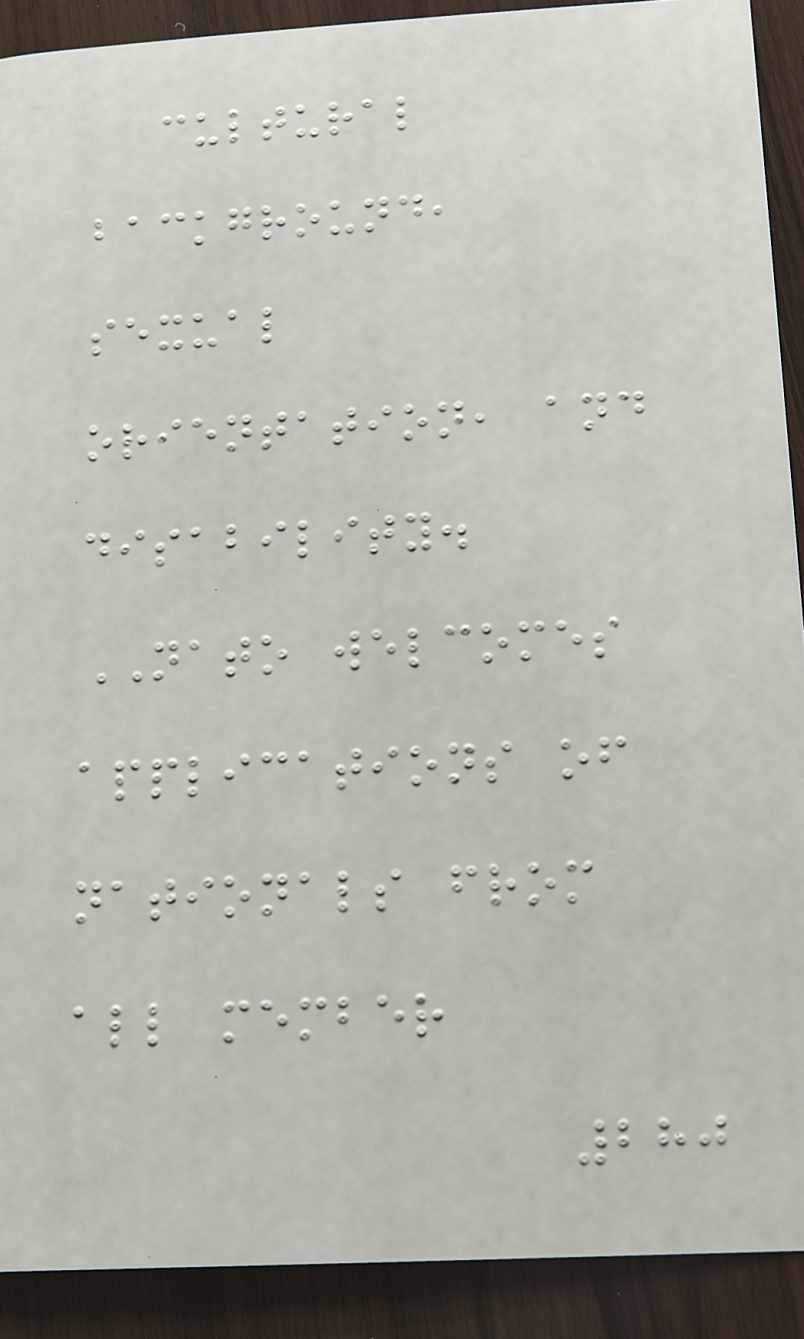cultural
background,
sexual
orientation, and
disability.
NATO welcomes
applications of
nationals from
all member
280
